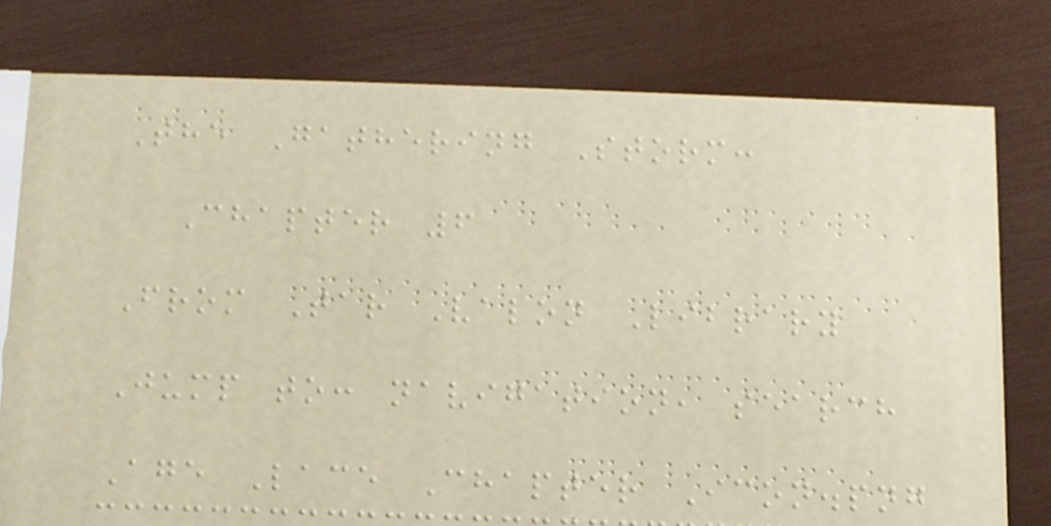The Gathering Storm:
Chapter 6
From Tar Valon Library
Jump to: navigation, search
Age Lace Chapter Icon.png
